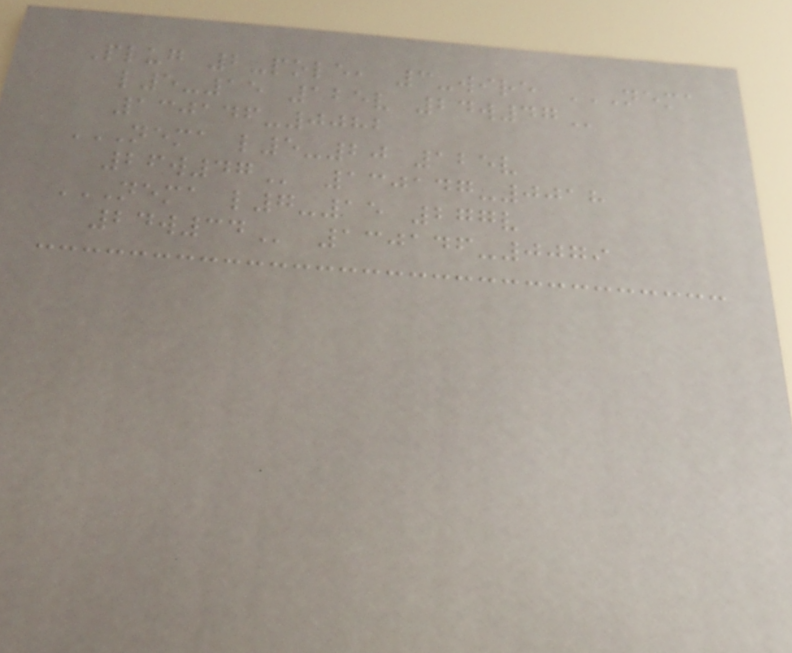Plug 2-pole, 3-wire NEMA
L5-15 125V 24W47
130146-0082
NEMA L5-20 125V
26W47 130147-0018
NEMA L7-15 277V
24W34 130146-0079
